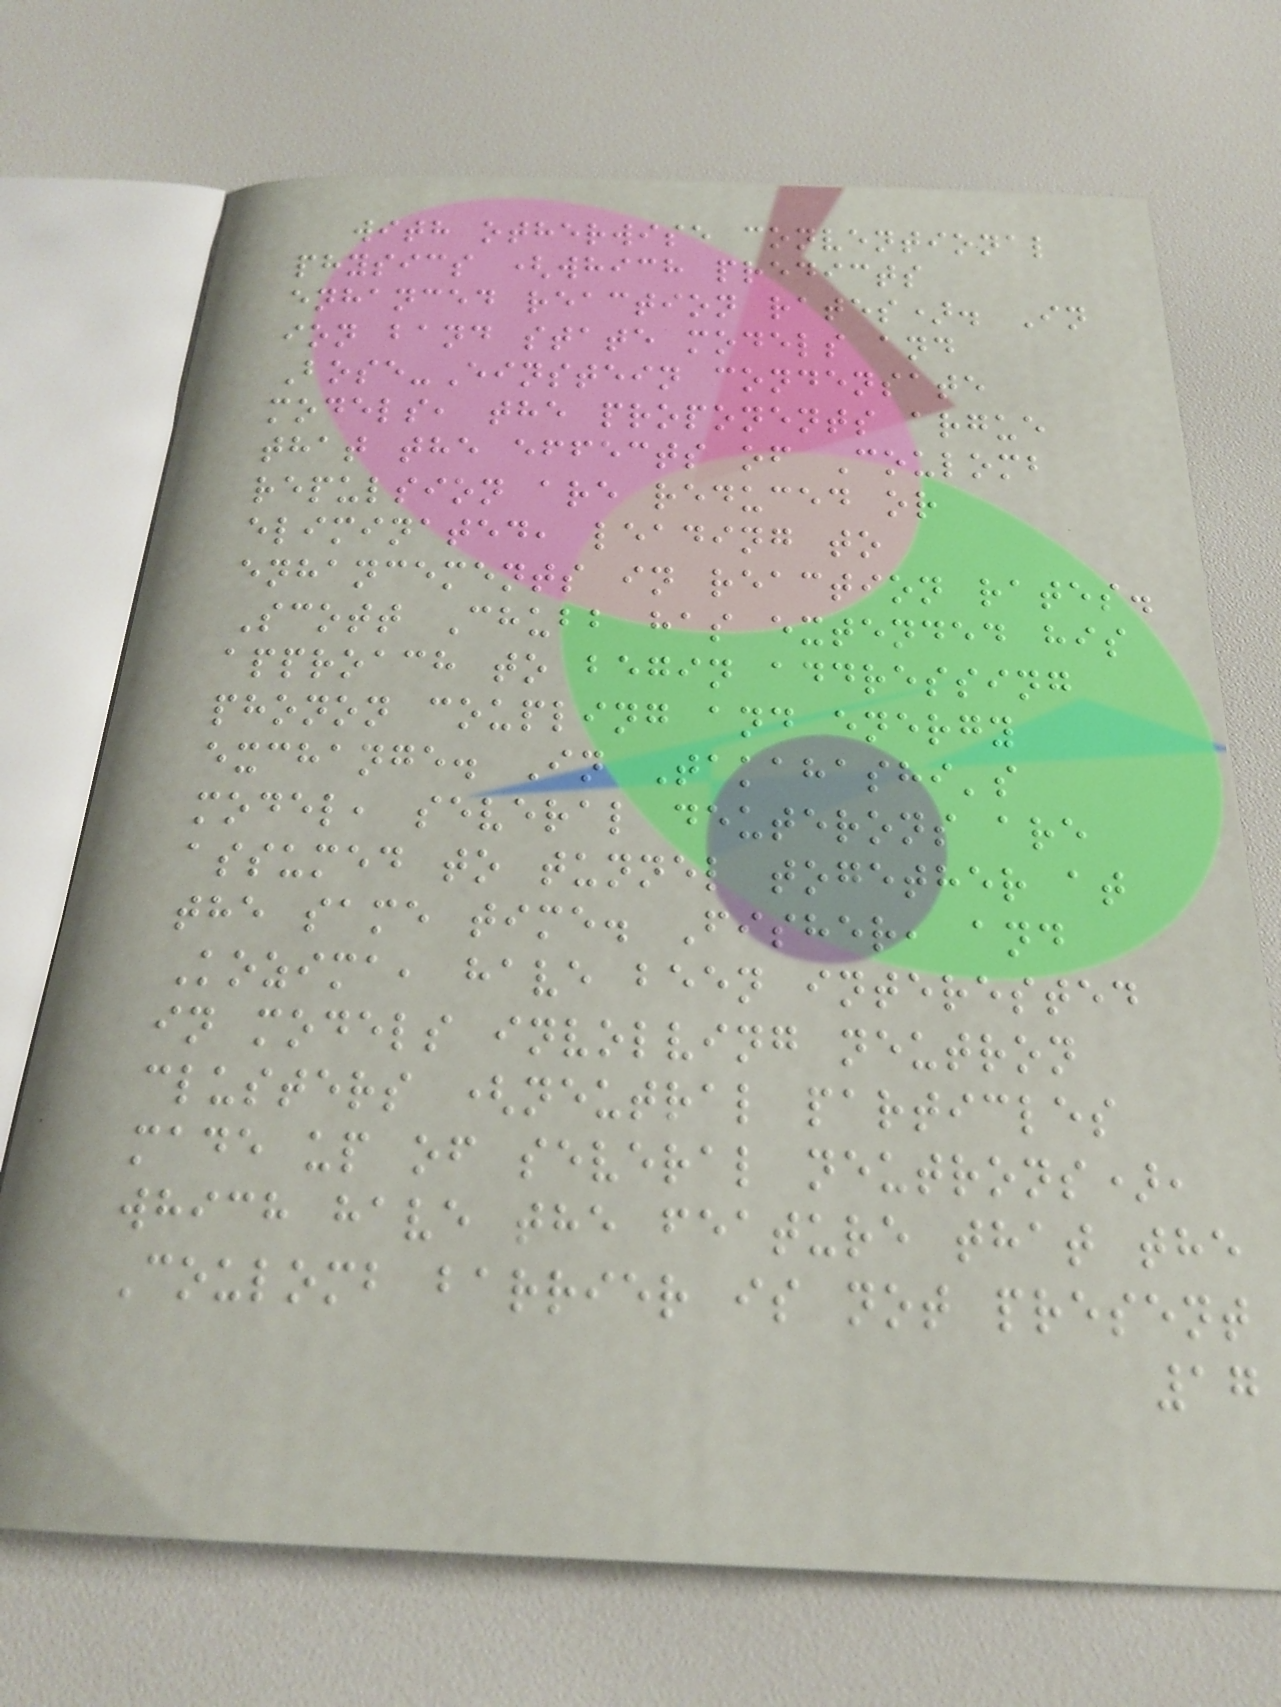with otherwise conventional
physics (which predicts
enhanced reaction rates). In
ion band state models and
Bose-Einstein condensate
models, the proponents argue
that the effects of Coulomb
repulsion are reduced or
eliminated, leading to
enhancements in reaction rates.
Scott Chubb has extended his
approach to begin addressing
phonon coupling and energy
exchange. In Takahashi's
model, several deuterons are
assumed to tunnel together at
the same time. Fisher, and
Kozima, have been interested
in models involving neutron
clusters (neutral particles
made up of several neutrons),
which have the feature that the
Coulomb barrier is not present
17
